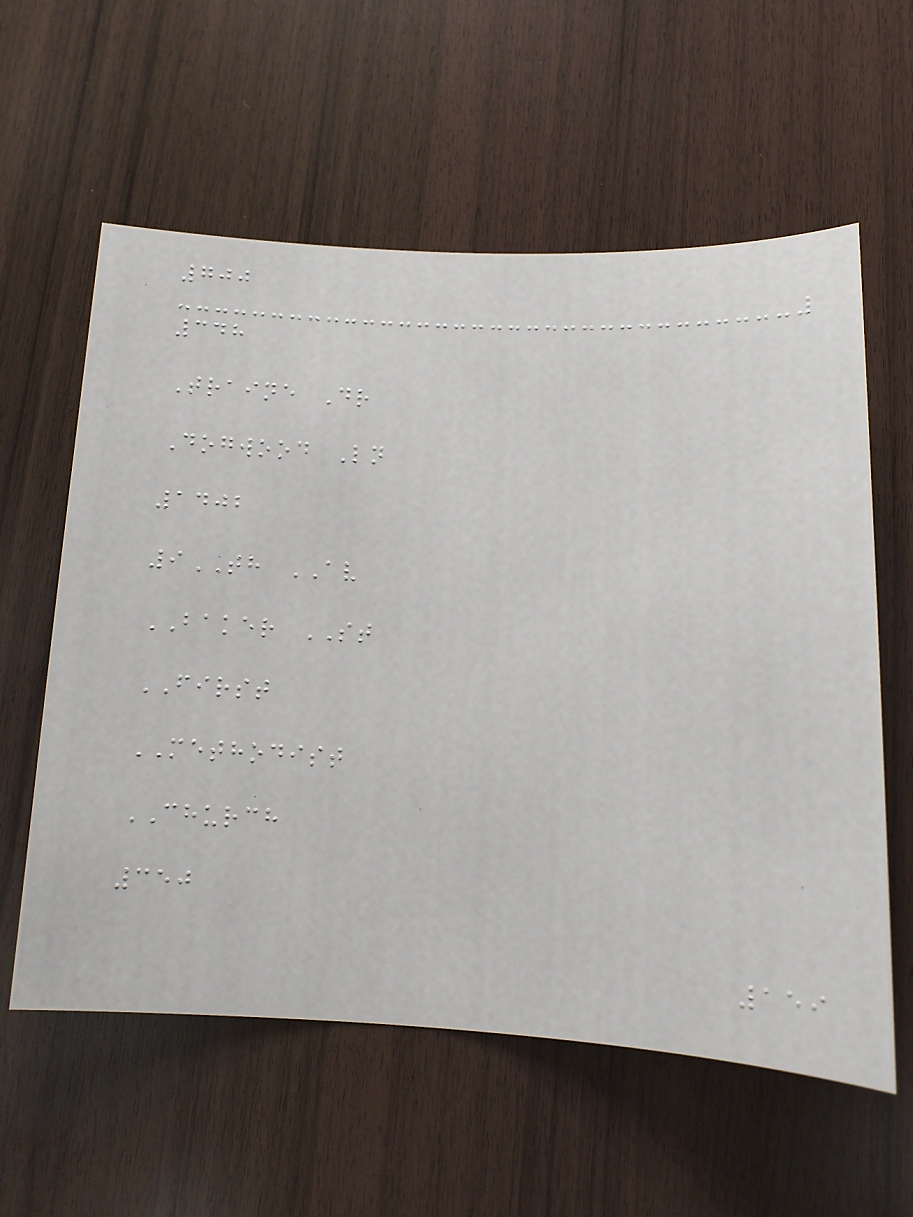700
348
Traine Dr
Dogwood Ln
1402
9TH AV
BAKER ST
FIRST
METHODIST
CHURCH
350
159
